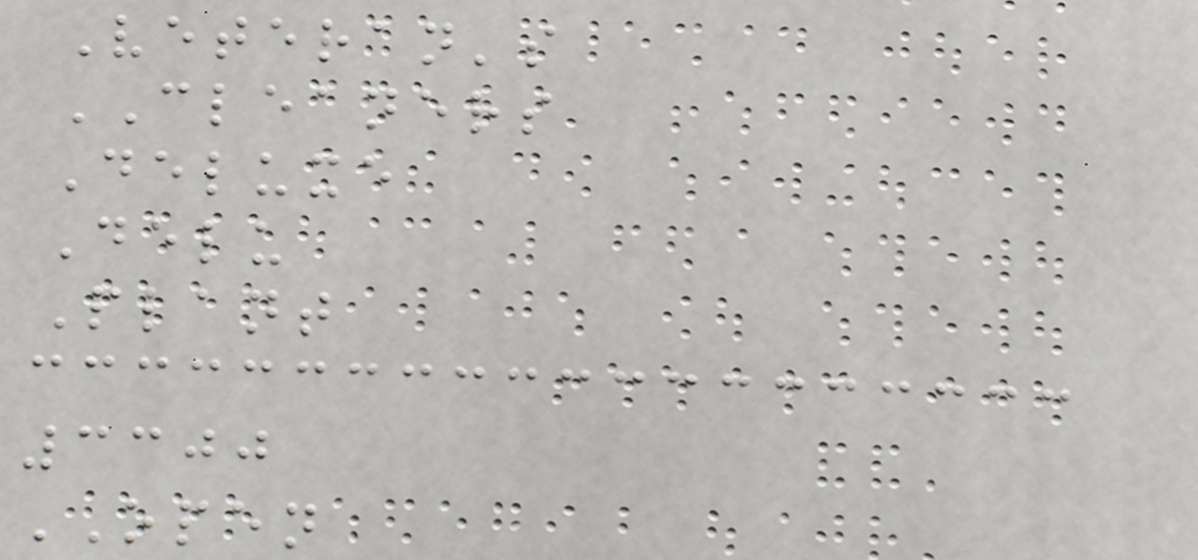Veteran's
CLEANERS
Deluxe
Delu
Plant
3300
OPEN
